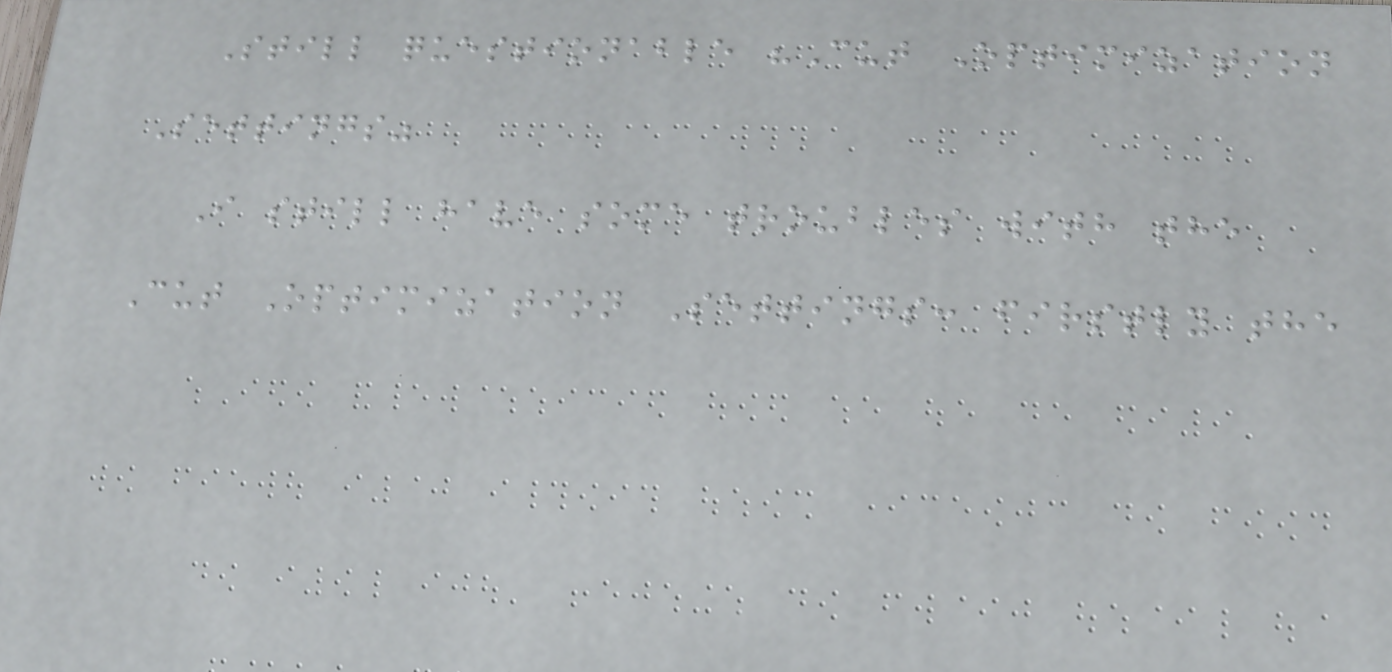Still questionable "Cut Optimization
Settings"
I still have some troubles with the
Cut Optimization Settings: firstly the
